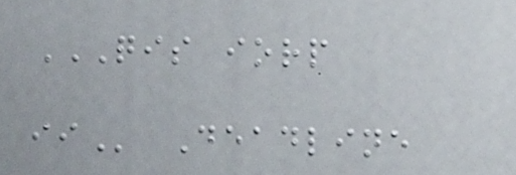QIS IORP
II Deadline
